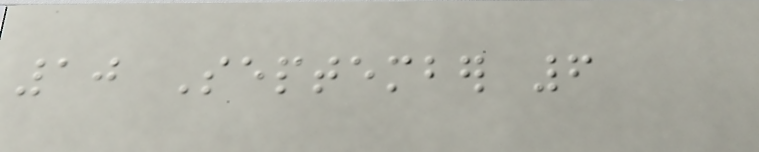10 September 6
